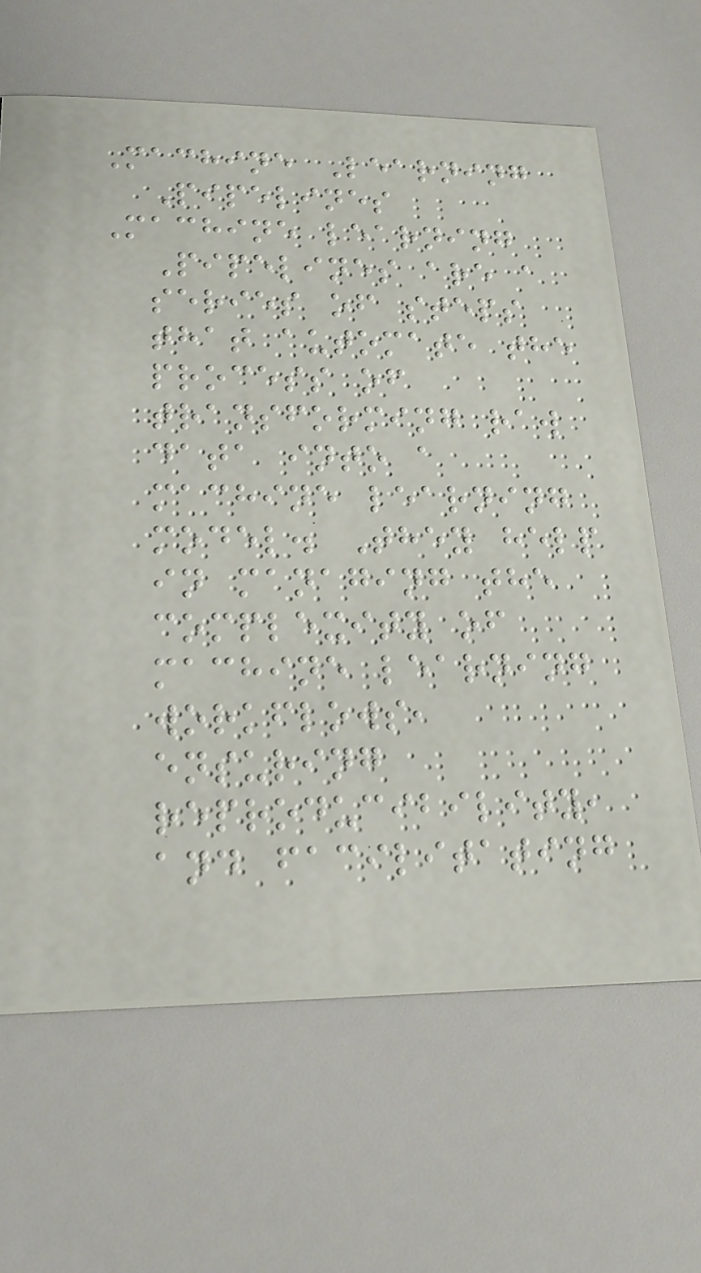Machine Learning
Pipelines
Machine learning
Pipelines are a
series of steps
that automate the
process of
transforming raw
data into a
machine learning
model. They help
in managing the
complexity of
machine learning
workflows,
ensuring
reproducibility,
and facilitating
